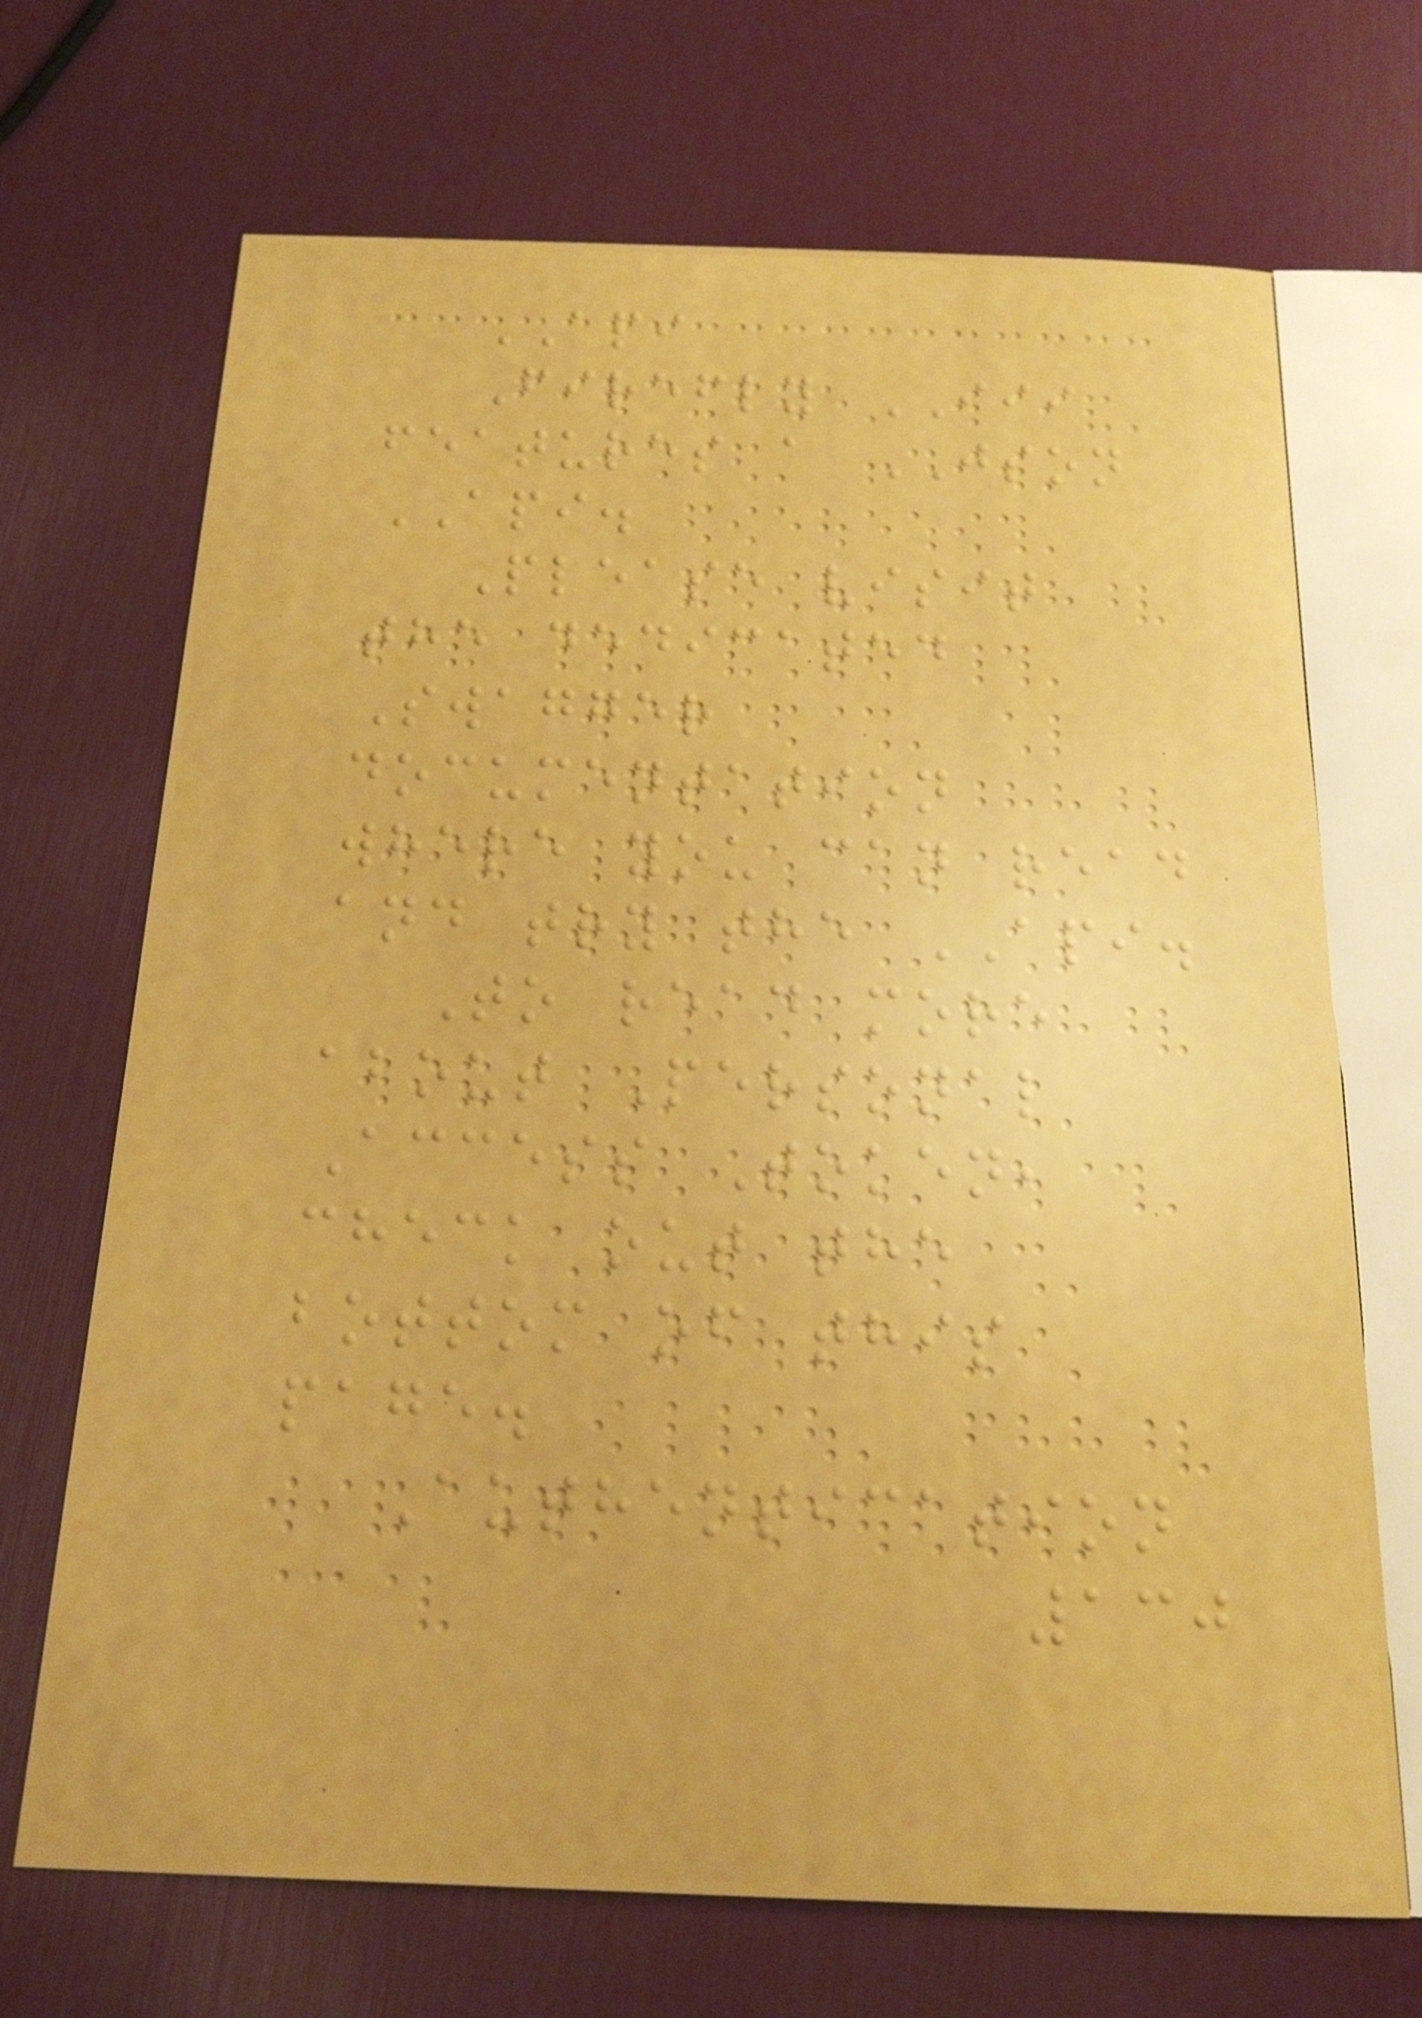API
Firefly III
features a JSON
API.
Please visit
the dedicated
Swagger
documentation
where you can read
and try the API.
To read more
about Personal
Access Token,
check out the
bottom of this
page.
Authentication
130
